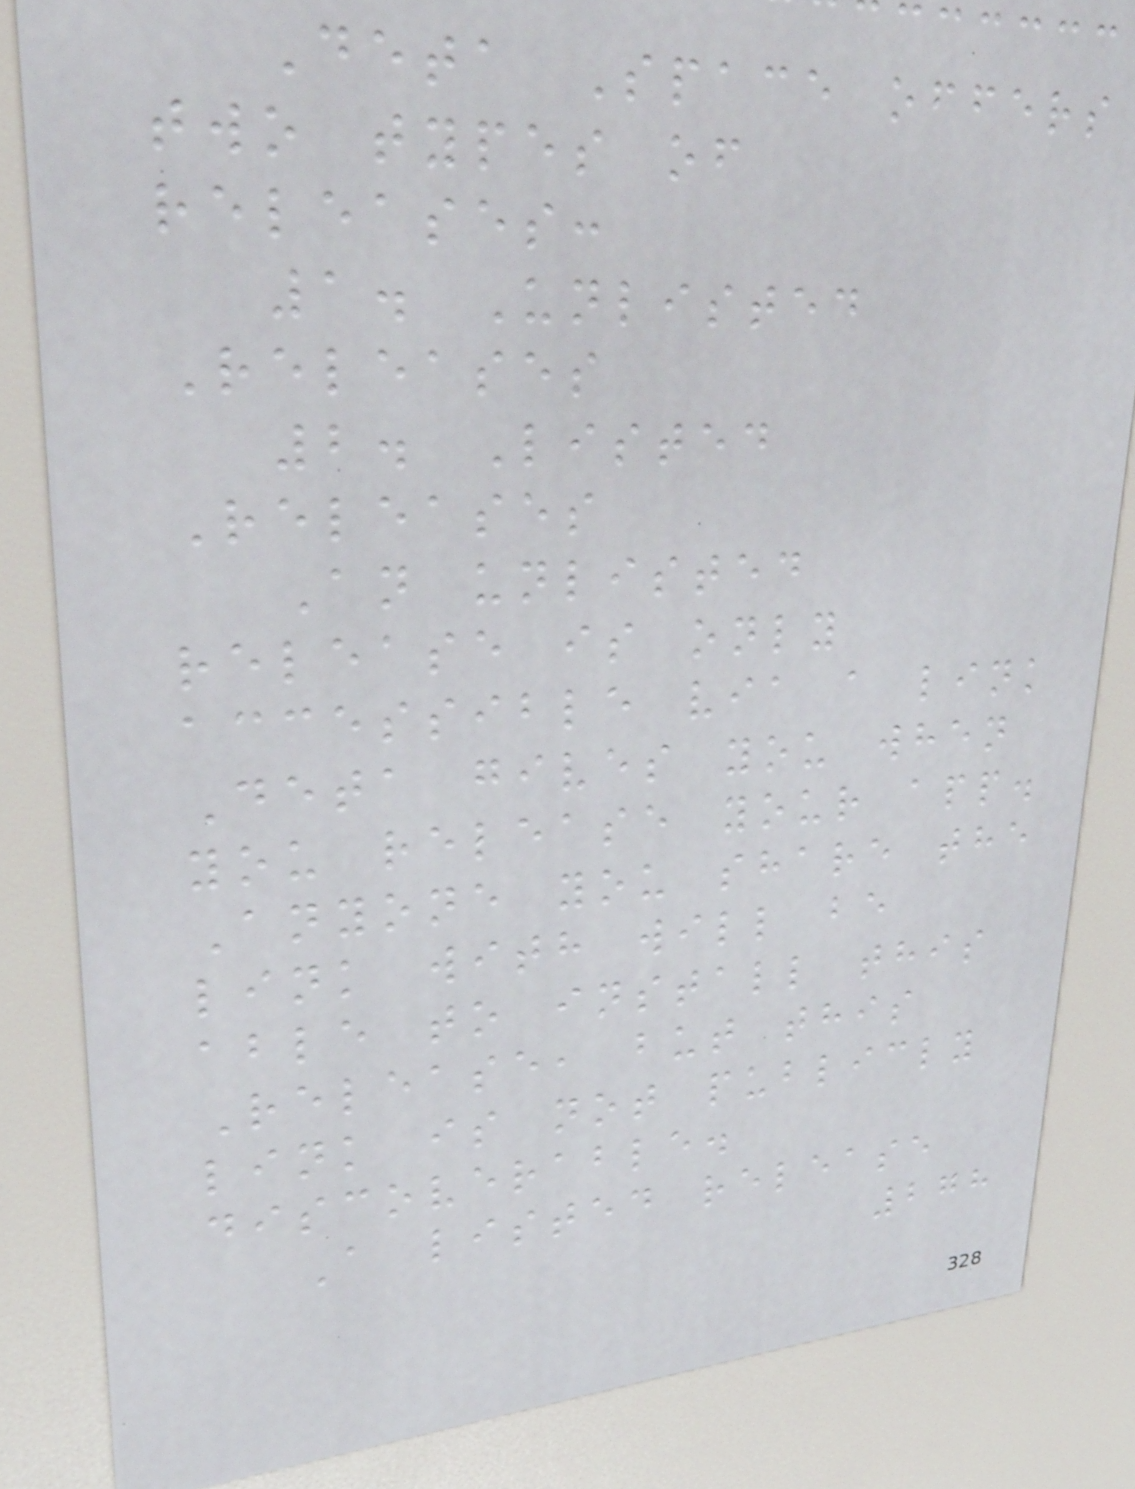Deta Space offers
two types of
releases:
1. Unlisted
Releases
2. Listed
Releases
An unlisted
release is only
accessible via a link
Deta gives you when
you release your app.
Anyone you share the
link with will be
able to install this
Release, but this
link is not publicly
discoverable.
A listed release
278
